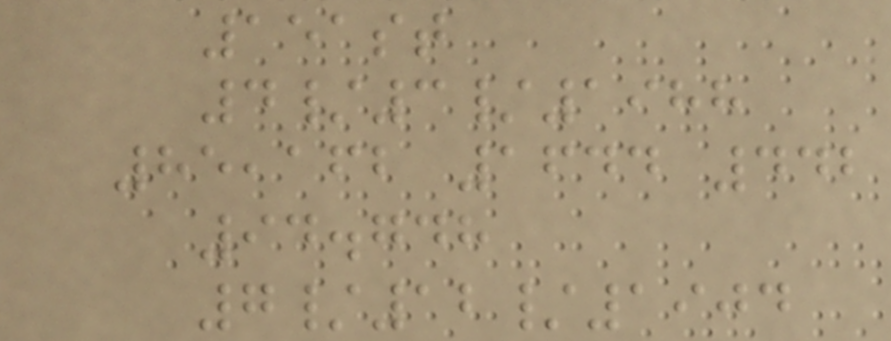151st
4/3/1988
85,162 1644 442
94.748
7/12/1904
